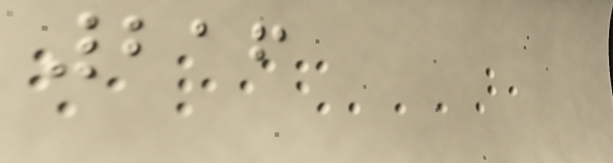216
